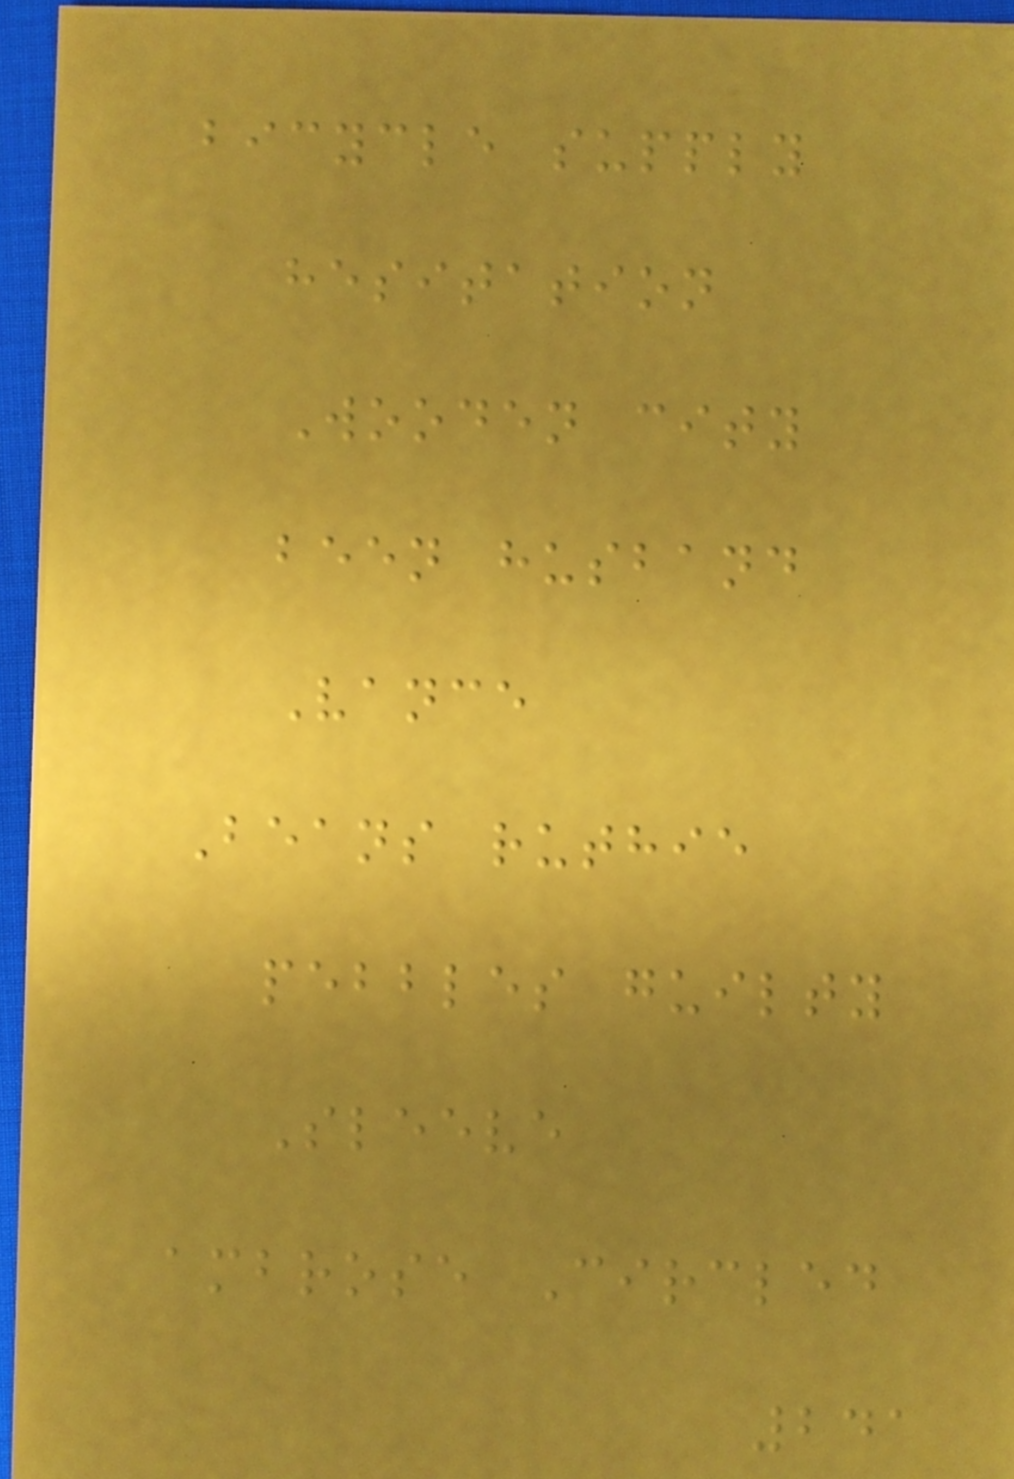bicycle supply
hesitation
Wooden city
been husband
Vance
Beans ruthie
pebbles guilty
Sleeve
ambrose Circled
241
